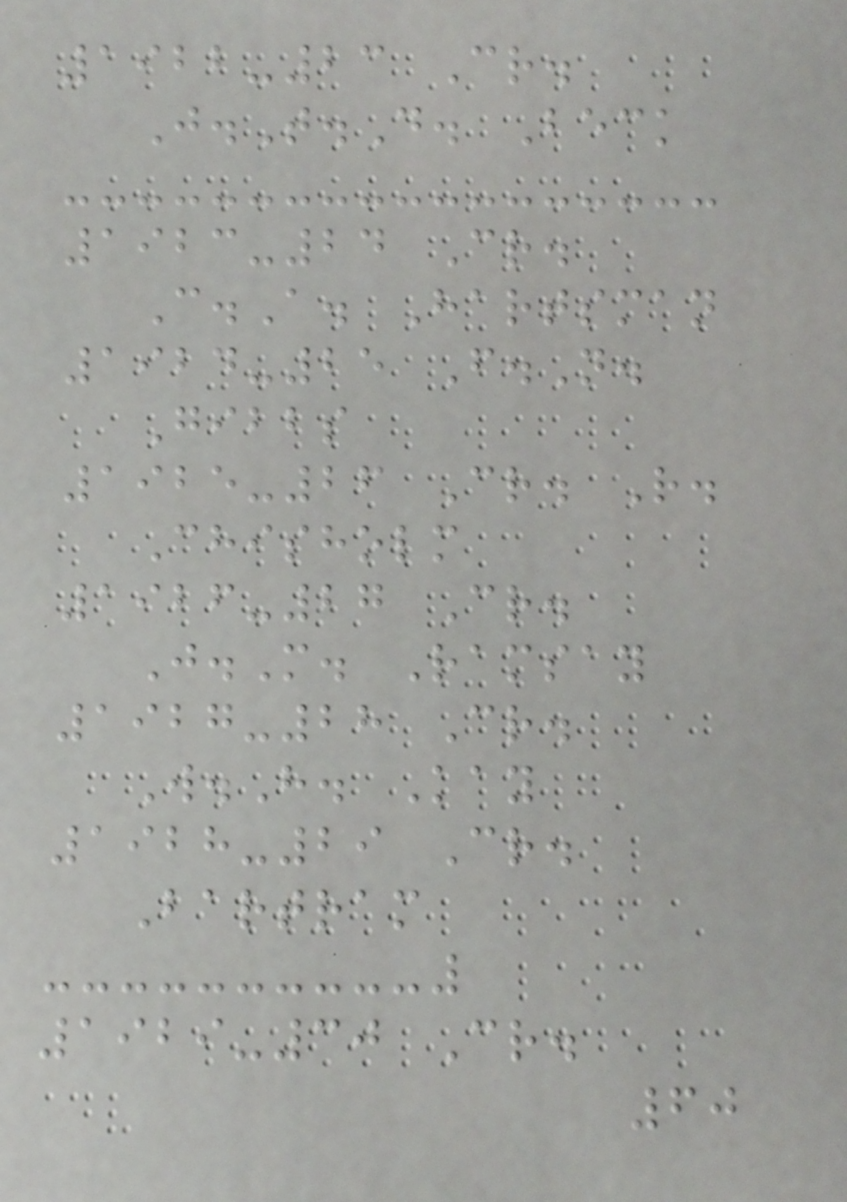1922-23 Cr.
J.T.D. Beck
1923-24 Cr.
C.A. Hartsman
1924-25 F.N.
Gibbs
1925-26 Cr. R.
Chisholm
1926-27 Cr.
J.M. Ramsay
1927-28 Cr.
W.H. Kay
1928-29 Cr.
Bartram
1929-30 Cr.
60
